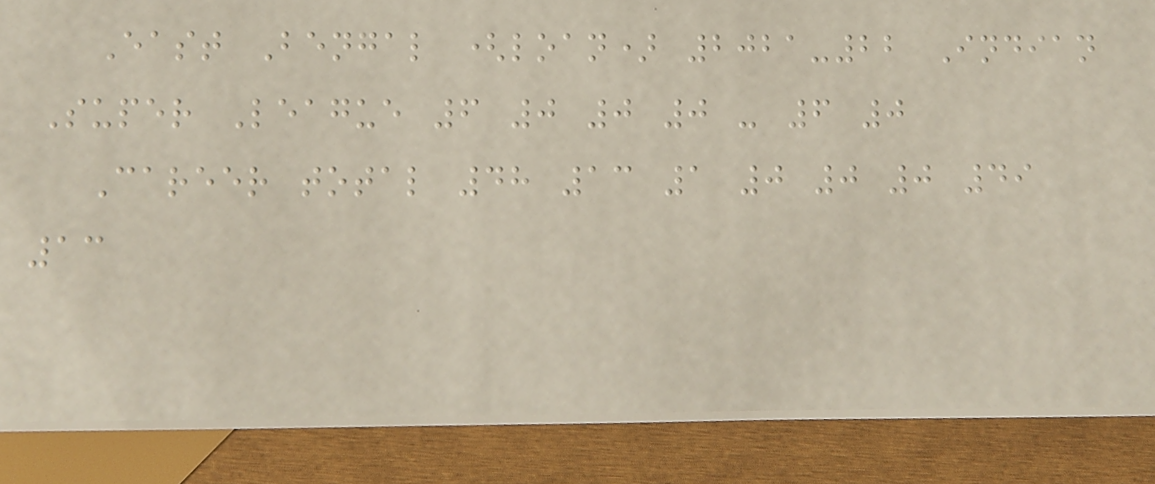East Bengal (loan) 2021-22 Indian
Super League 6 0 0 0 - 6 0
Career total 48 13 1 0 0 0 49
13
